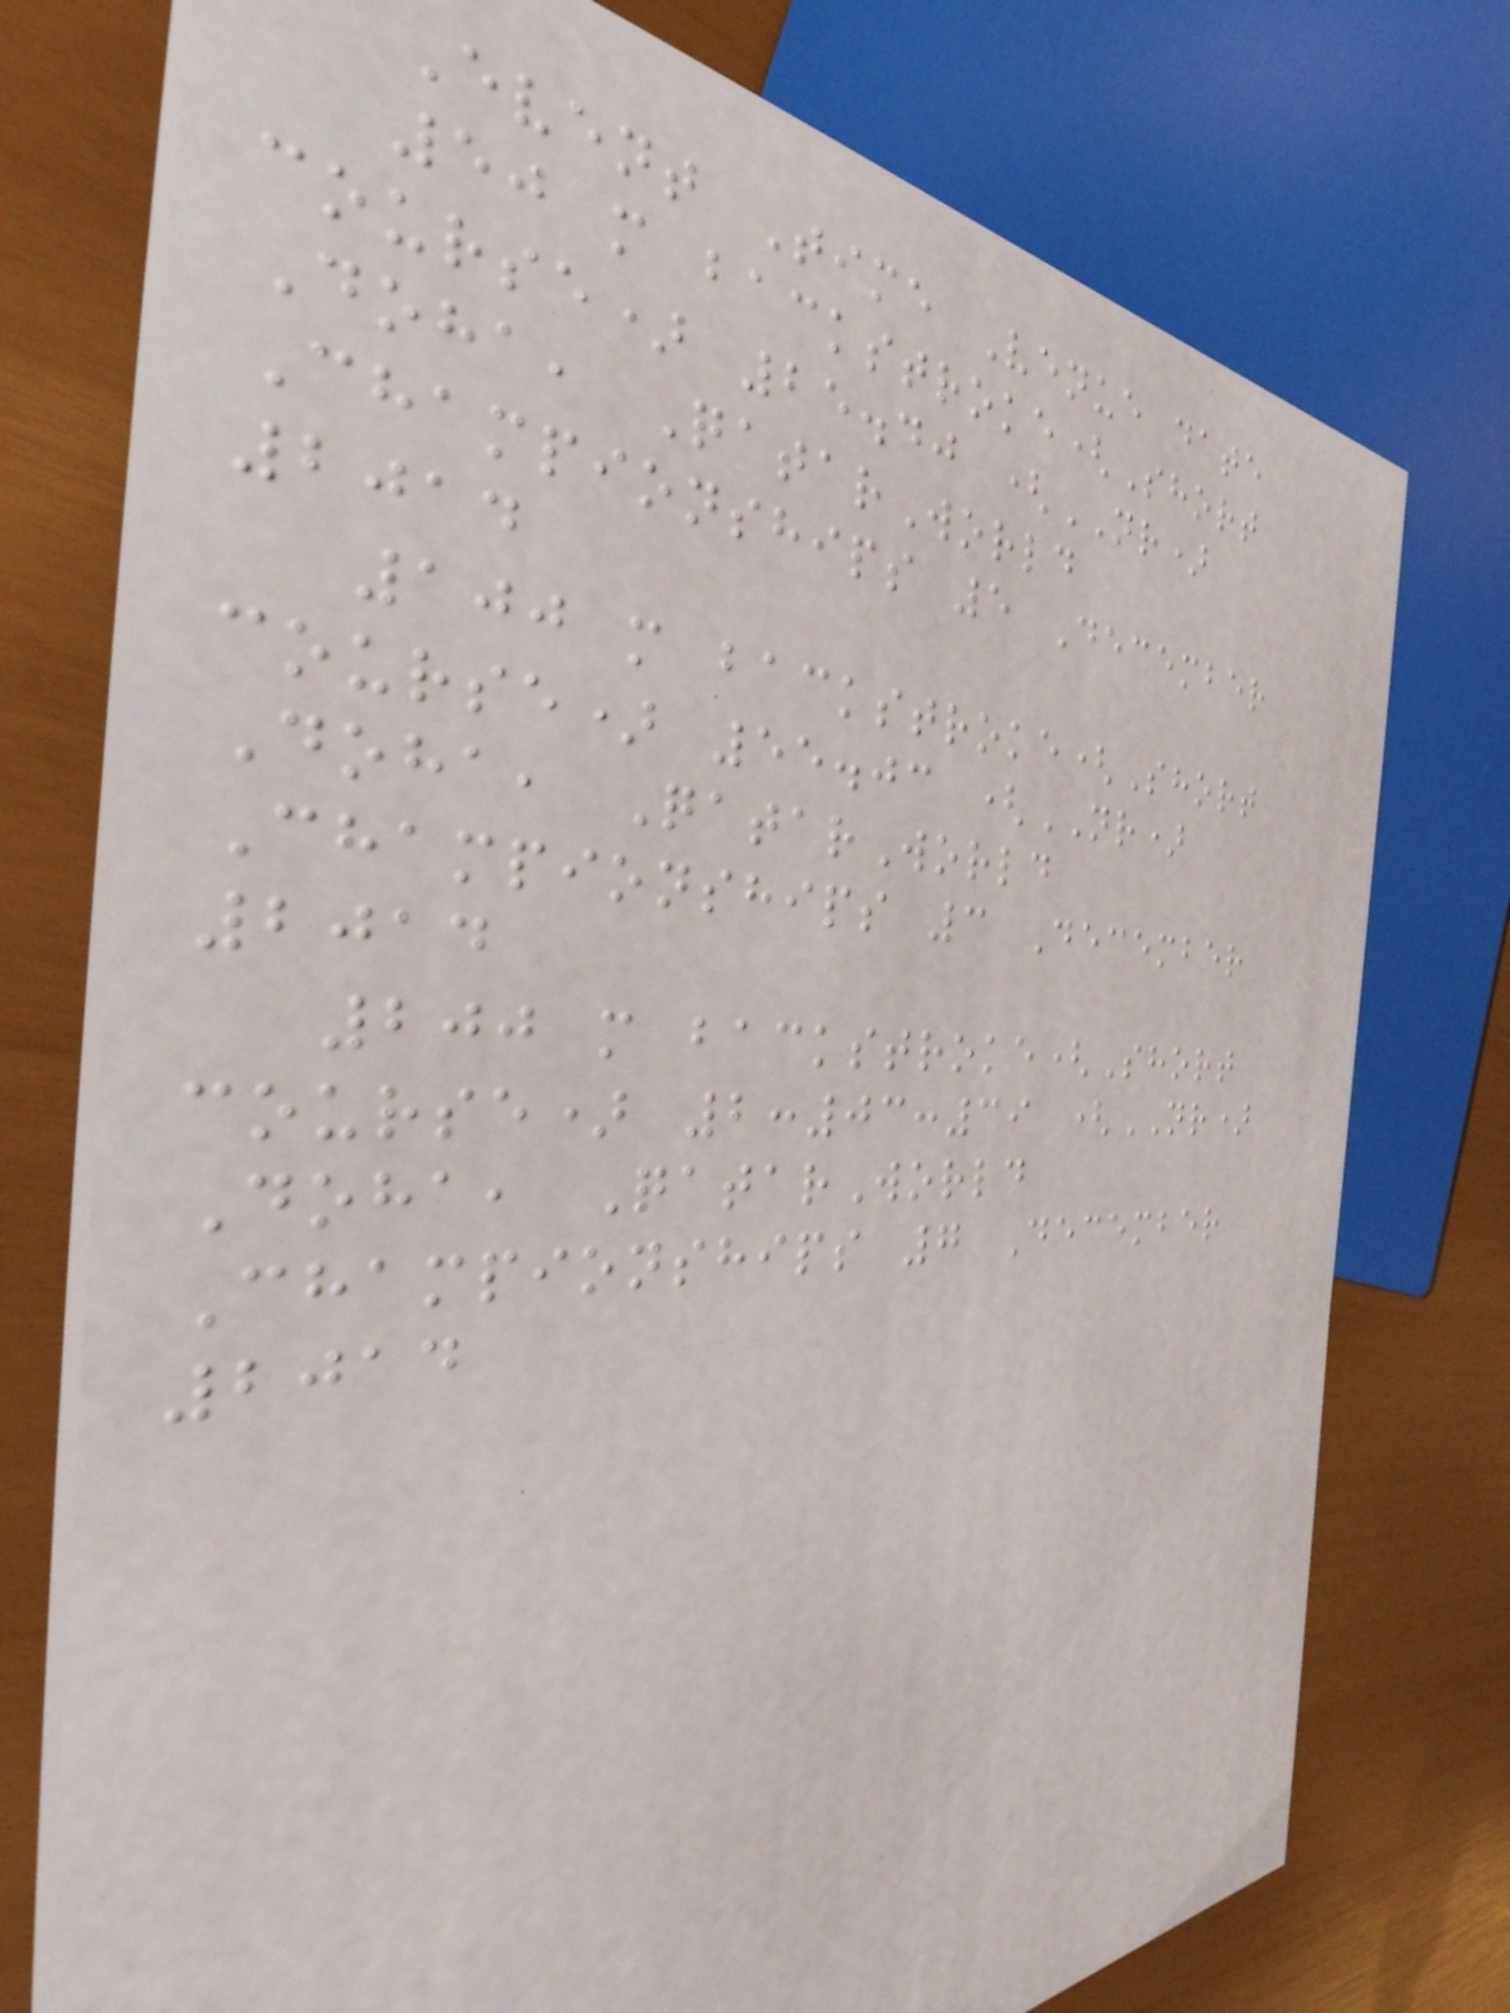Event Time Venue date
50 m backstroke(Short
course) 25.40 (NR)
Doha, QatarWorld
Championships 5 December
2014
100 m backstroke(Short
course) 55.03 (NR)
Doha, QatarWorld
Championships 3 December
2014
200 m backstroke(Short
course) 2:03:39 (NR)
Doha, QatarWorld
Championships 7 December
2014
